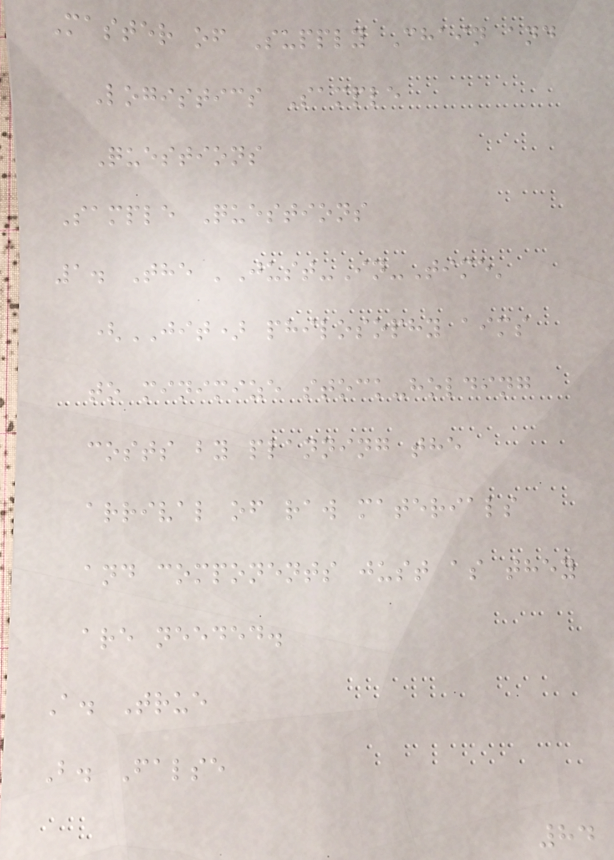Master of Supply Chain and
Logistics Sample
Questions
Sample Questions
1. The 'Just-In-Time'
(JIT) philosophy aims
to minimize stock-holding
costs by planning the
arrival of raw materials
and components just as they
are needed.
A. True
B. False
84
